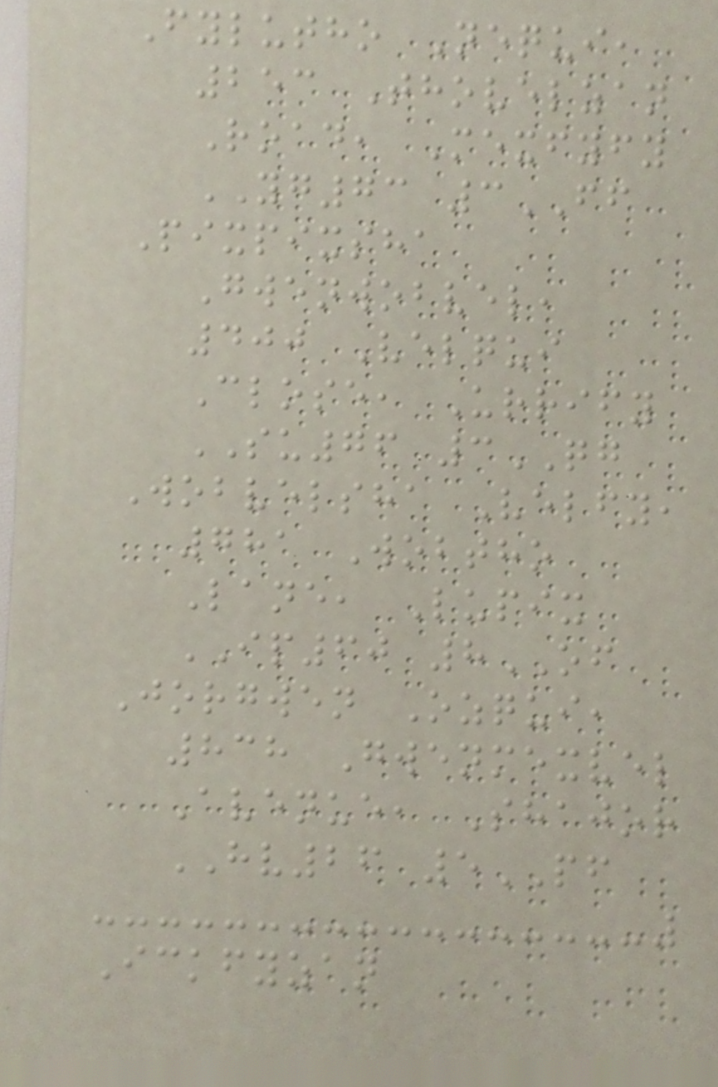Fylutho Nequi,
253 Thovelzan
Road, Mexfyfy
YG73 3FF
Pixpixsha
Gwenwobvel,
400 Velqui
Close, Urrify
SU76 3QG
Wobvelsha Velfy,
781 Wobtho
Lane, Lupix
IP60 8OF
Jorgwen Ozqui,
838 Gwenmexvel
Avenue, Shajor
HV26 5PF
Ickfyzan
